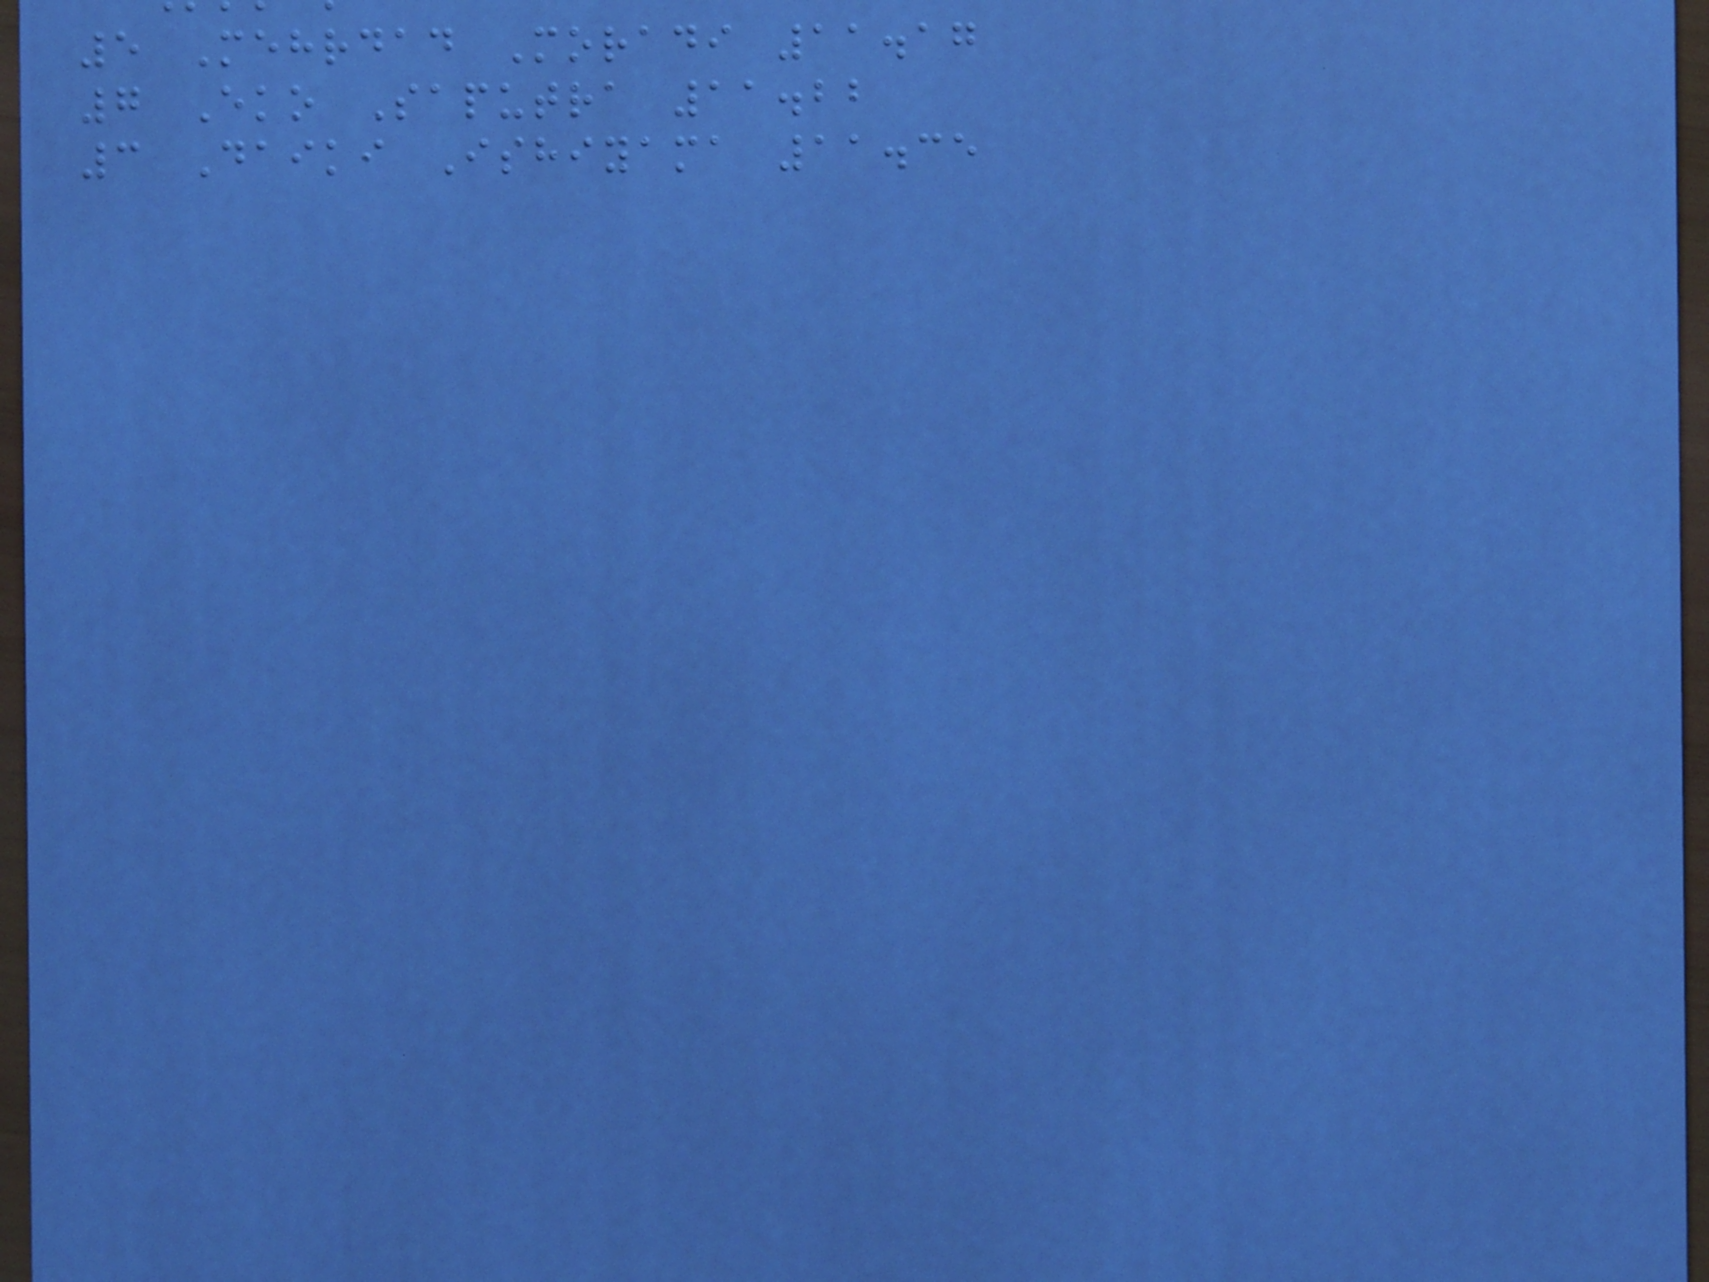5 Mehrdad Moradi 11.17
7 Eko Saputra 11.22
3 Daiki Ishiyama 11.35
